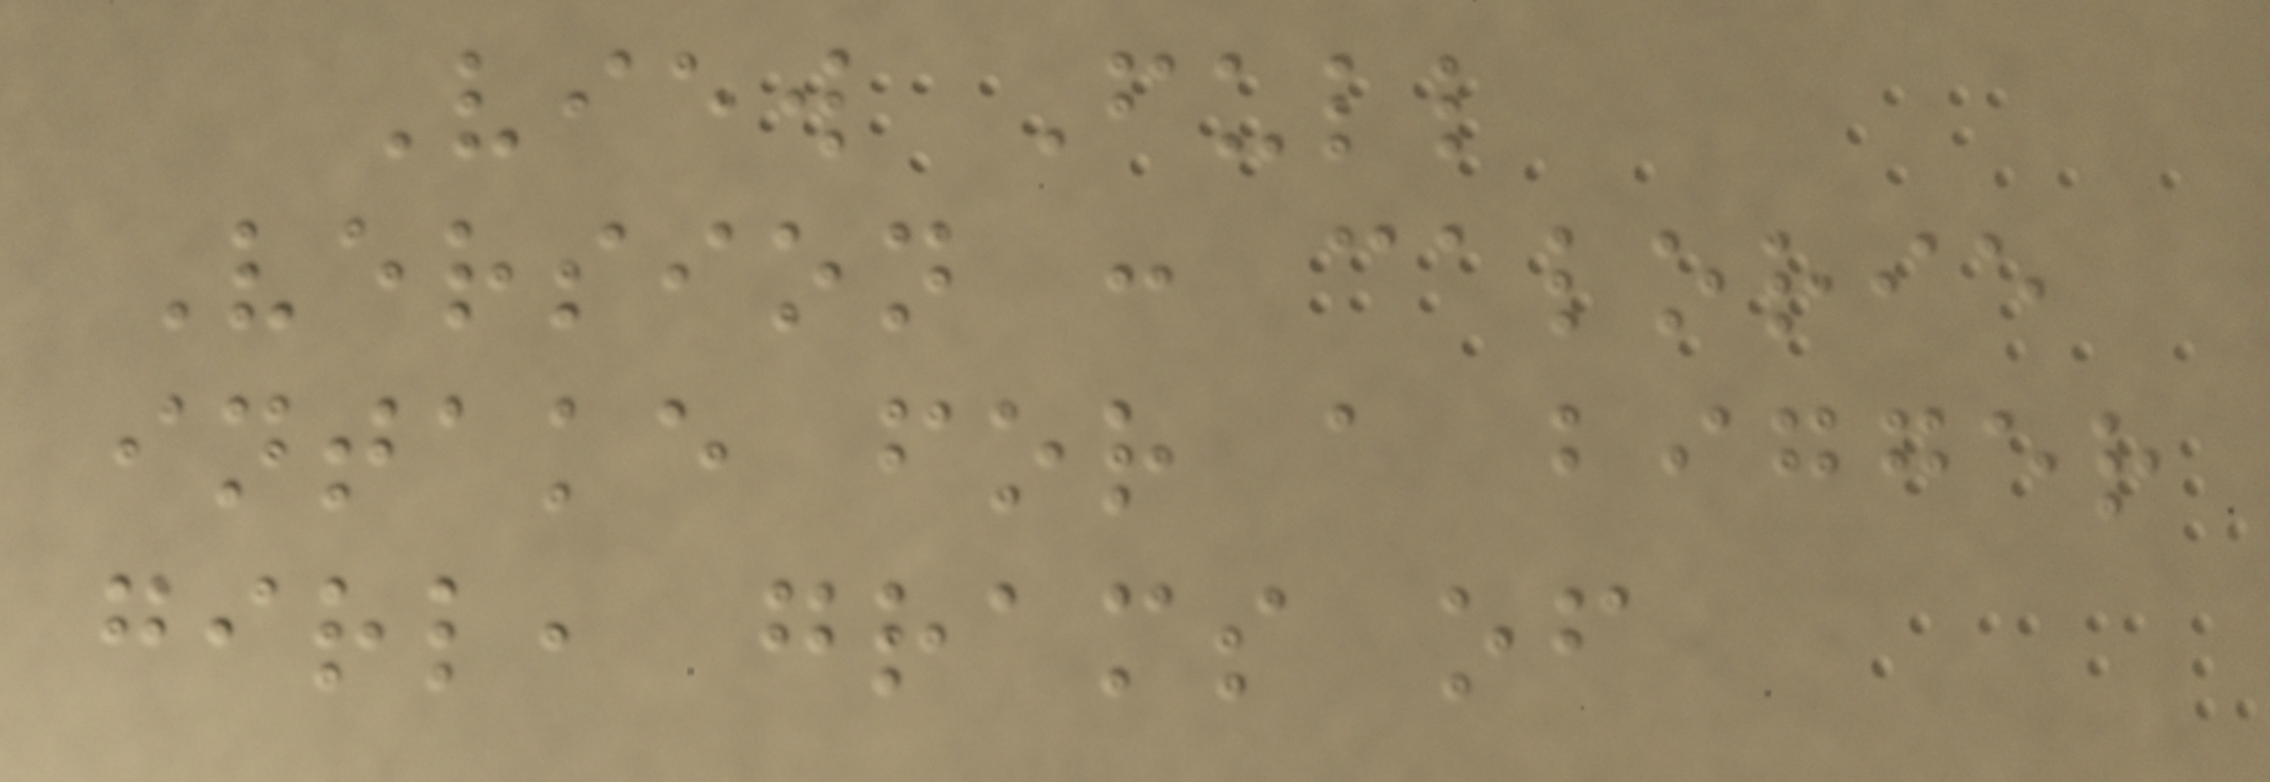View Full
Version : calorie
intake for a bigger
girl, grams of
